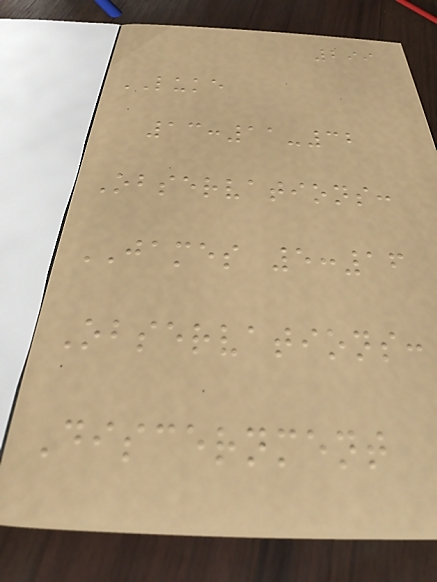299
LUKE
13:11-32
Observations:
JAMES 5:16
Observations:
Discernment
